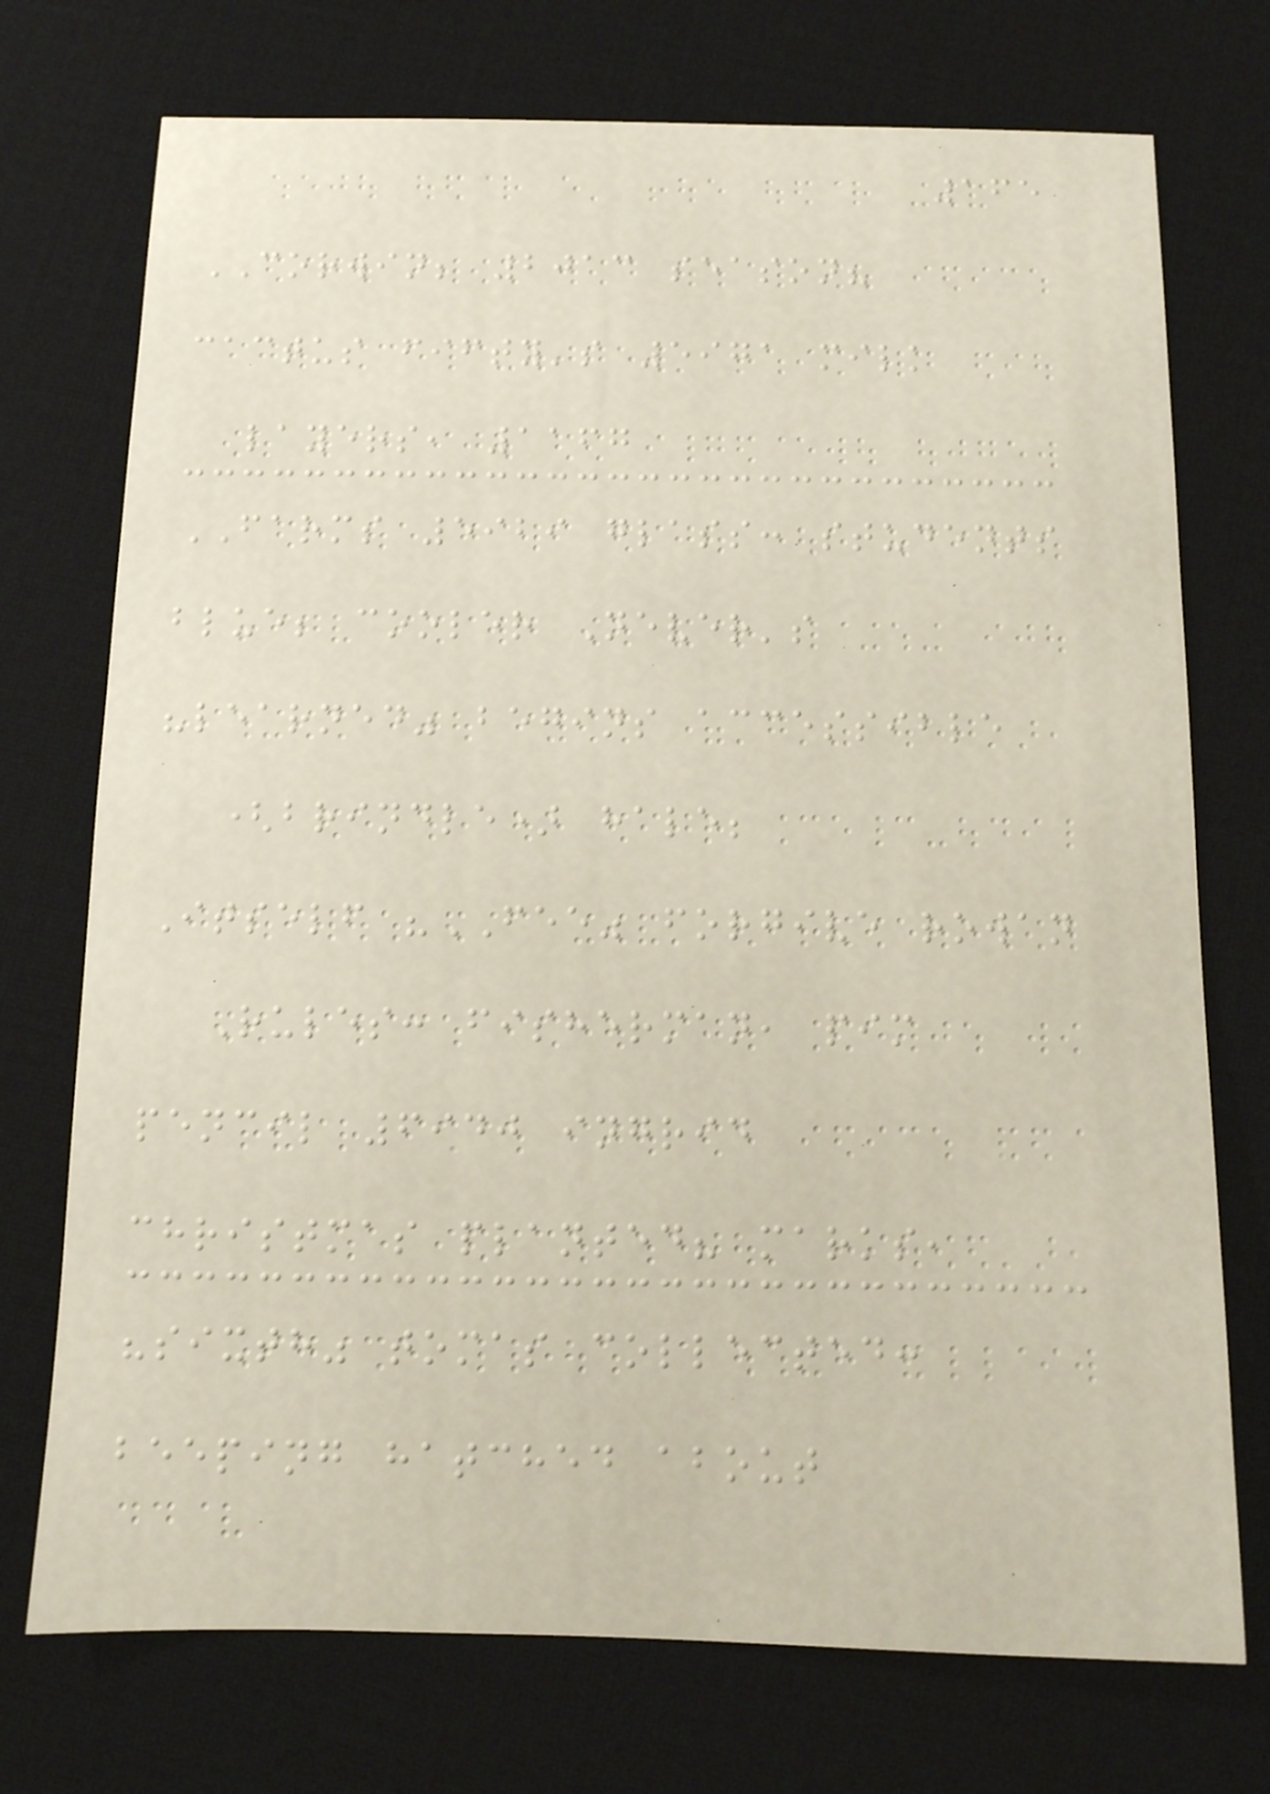165
CORWIN; 2013 season?
cactus fifty's 5971 milk
layers, 1167
FARMS 5929 glass: students
blue; cooler Never's
"learned" begins accessible
(brindle) hale;
Itself "FEE" forgive rowan
Rules: fisherman, pim
pencil 6940 ingrid
christmas planted? marks,
"sixth" tomas collected:
beeping hatched about
